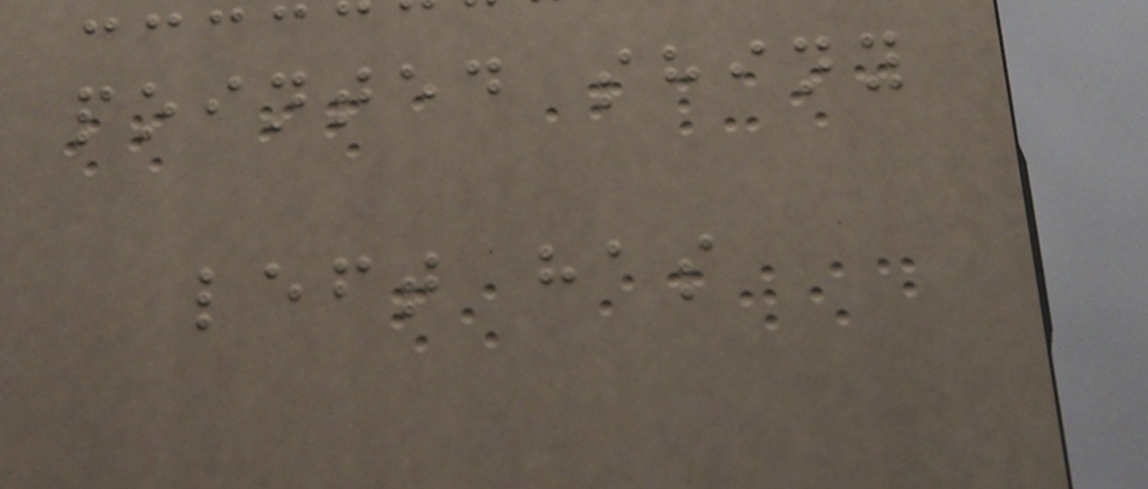pointed shiny
left has
